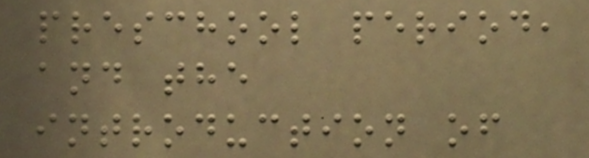preschool period,
and the
introduction of
